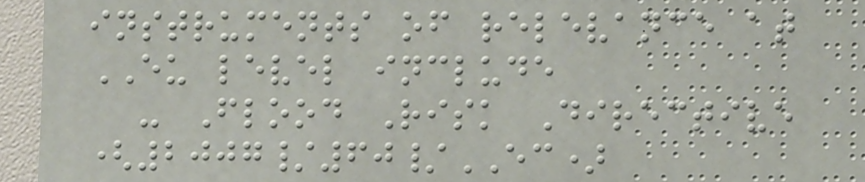instruments of relevance at
EU level include
- Flood Risk Directive
(2007/60/EC)
